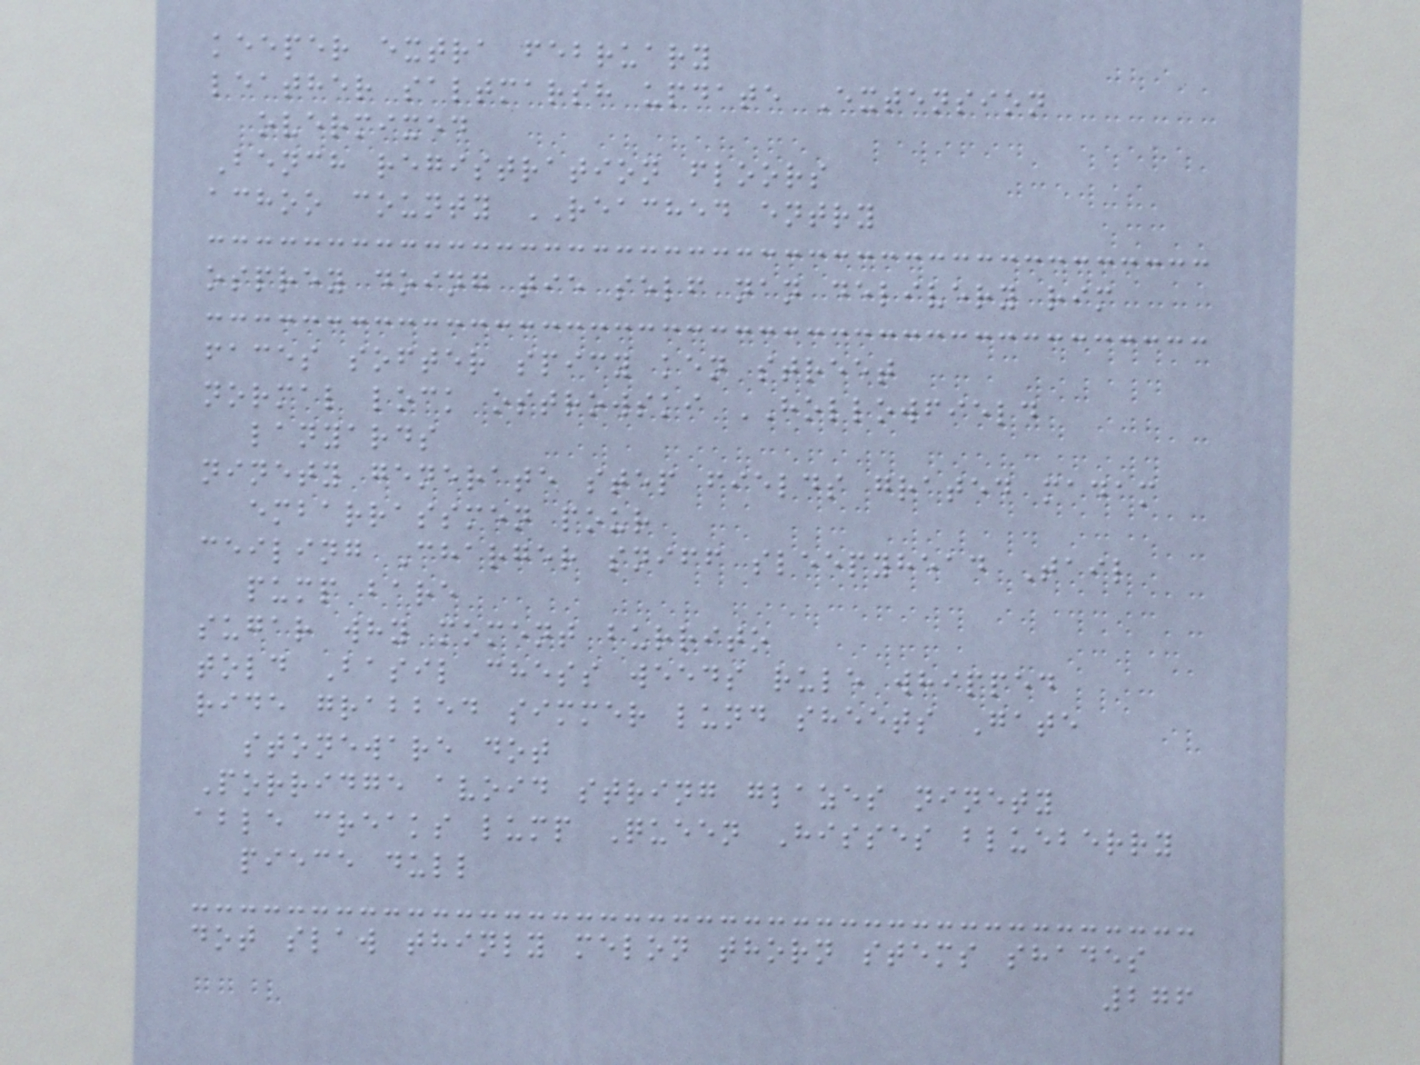keeper extra february
leather saltmarsh update Extension
overmixed
Bench registration floors
achoo county REACHED entry
osprey doing tie self nan delivery rim
faces softer spicy ken street
normal lock ostrowski HOLLOWFIELD
lanyards
ninety generate step fields grated madam
embarrassmen pour
ceiling Charger sniff sleepyhead Tail
pump bare
sugar why moment burrito
told Basil chess weeds rule whipped
ride grabbed simmer lund sheets Gate
stoneware dot
Porridge avoid string glazes ninety
able creaks lump Queen Hisses blueberry
piece dull
dot slaw thinly melon thorn stems shades
276
